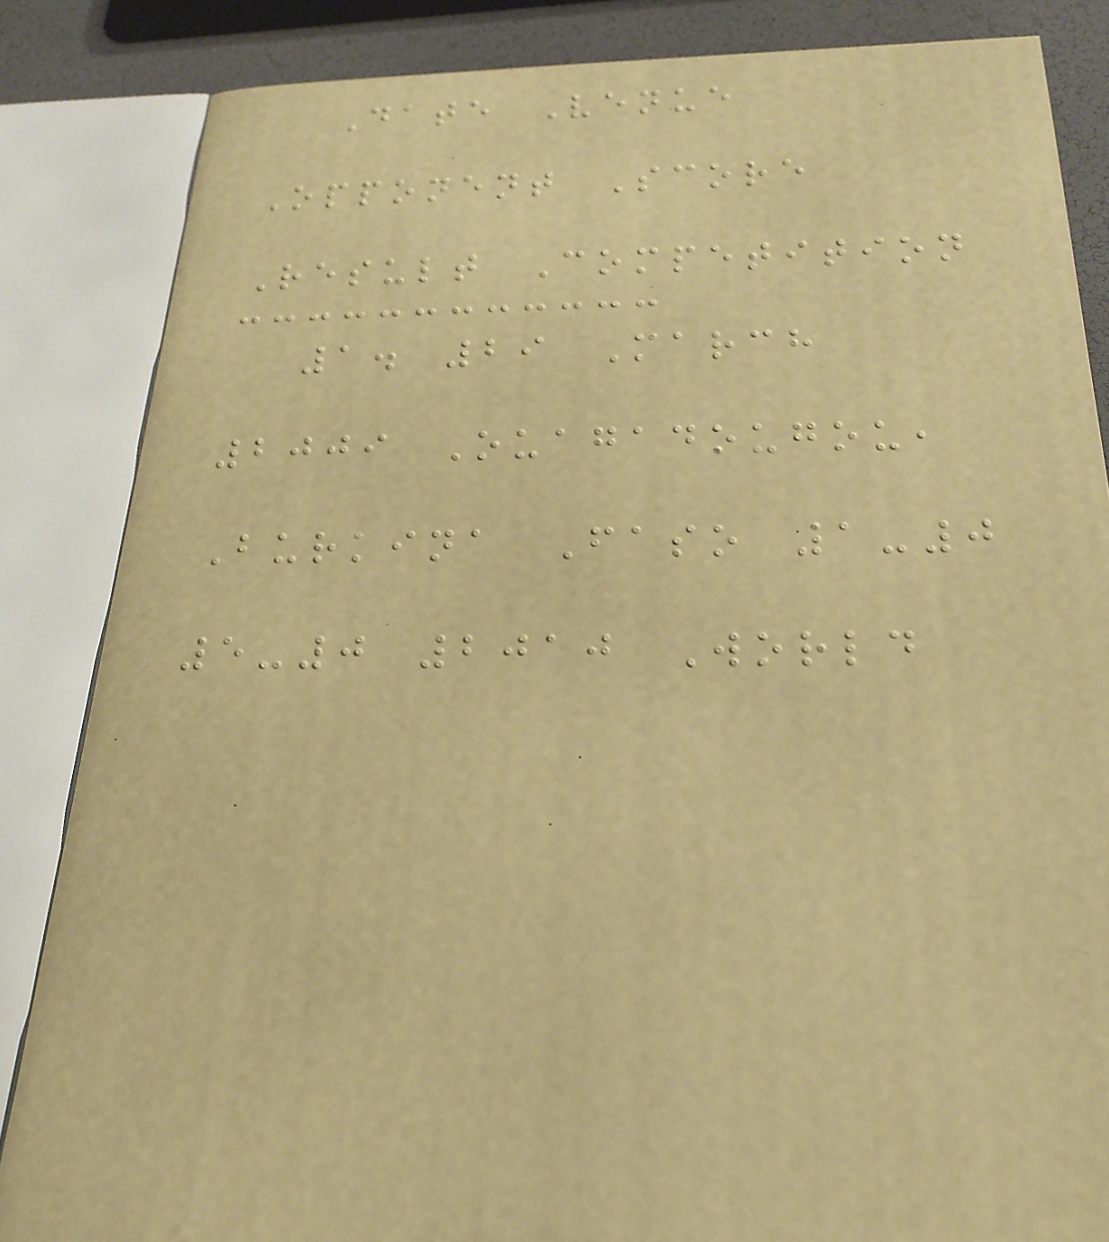Date Venue
Opponent Score
Result Competition
1. 29 March
2009 Ouagadougou,
Burkina Faso 1-0
5-0 2010 World
